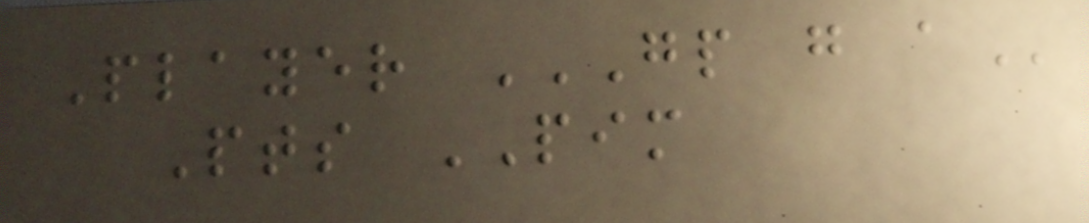Player GP G A
Pts PIM
